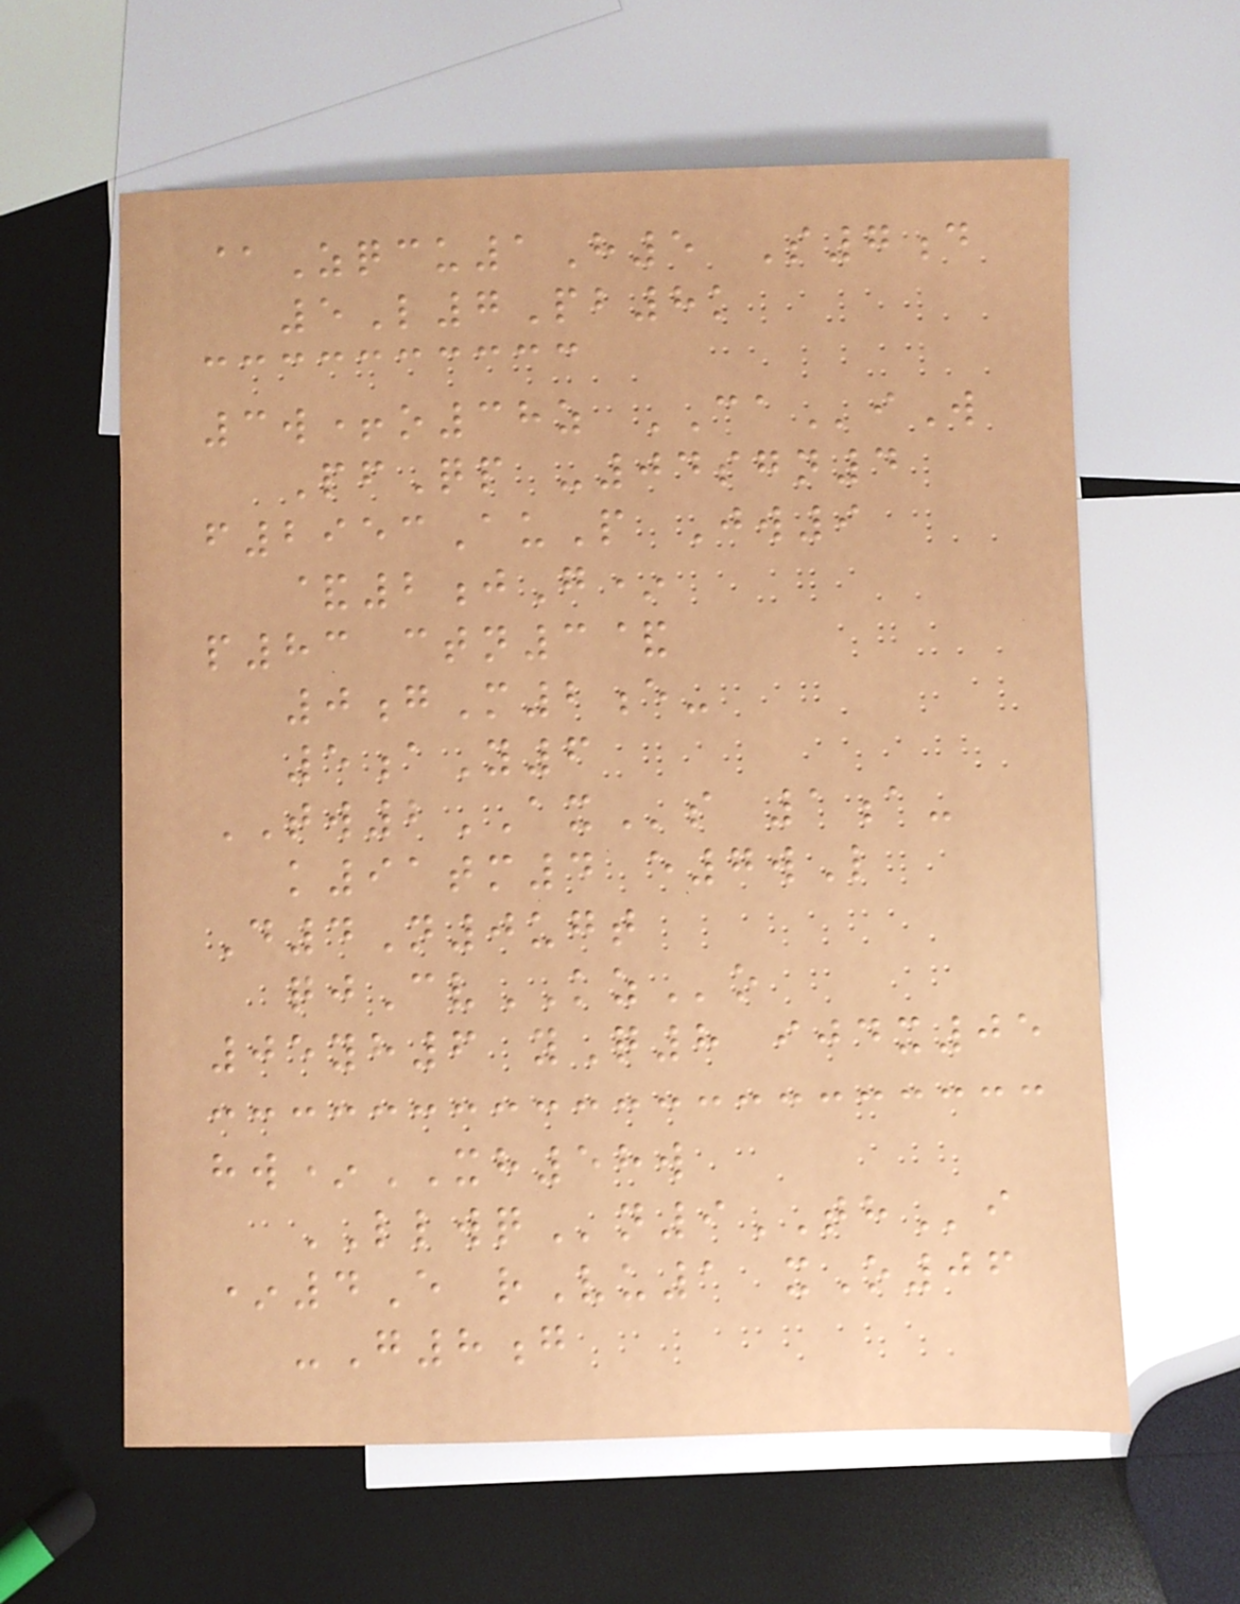@Zqcu1H5 S7d
5L7Pb8k
3w+o38z CAiW
PfQp -04sgn4
f2953AuP Jw9
&2jG*
p83 ctn3&
0gM2e-
5aY6
TW2AXs 1a-
k91tm4 e7wL
D4N0ugt
qjCvKZo
05yh6 yQ8 ijdx05
hw*XH58w
LLWQn9THi
*4E rVu1 xO06
-G8g
